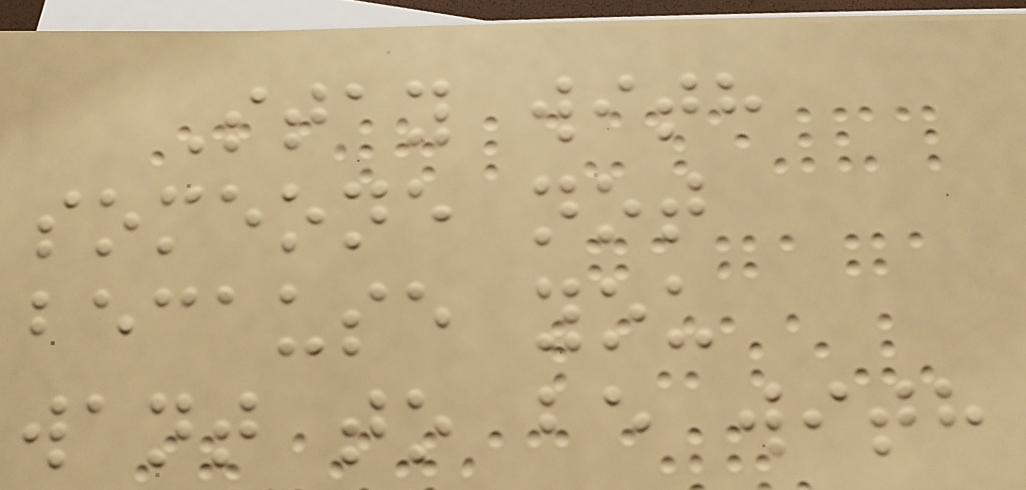Stay with
someone not
because you
want to be with
